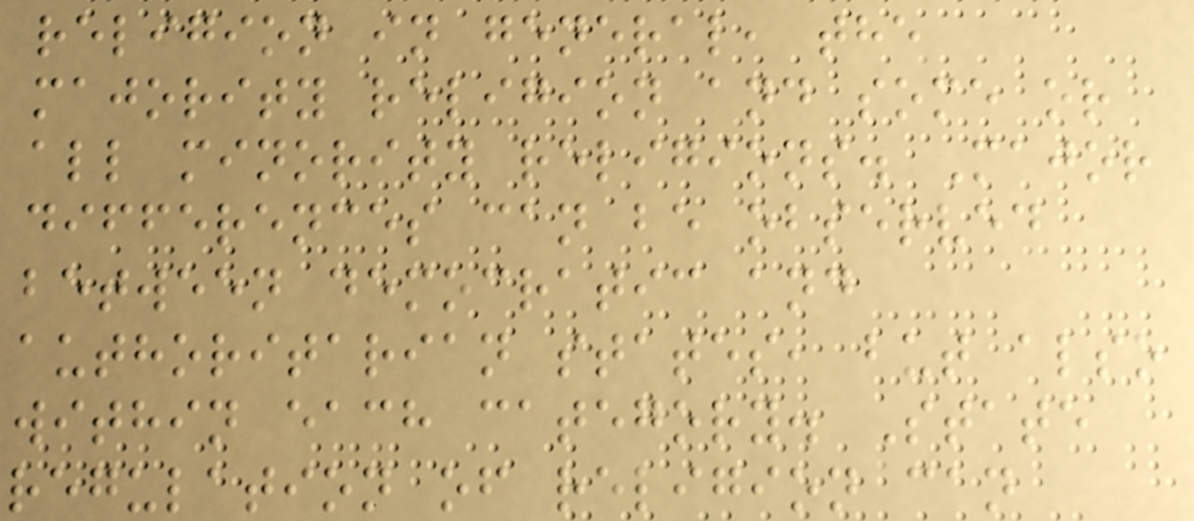religion in general, the
majority religion and some or
all minority religions. Major
differences can be observed
between democratic and
authoritarian states, but also
within each category. State
regulation of religion can
